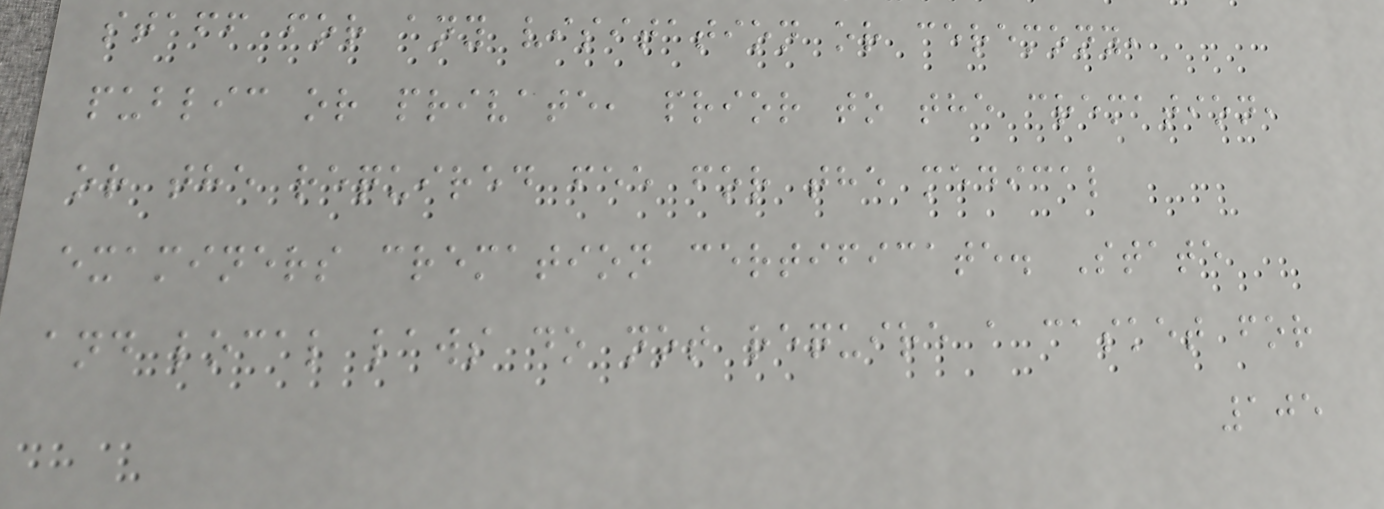staff for any visitation or ceremony,
public or private, prior to the cremation,
or the required fee for the medical
examiners cremation certificate. State
and local laws do not require a casket for
105
